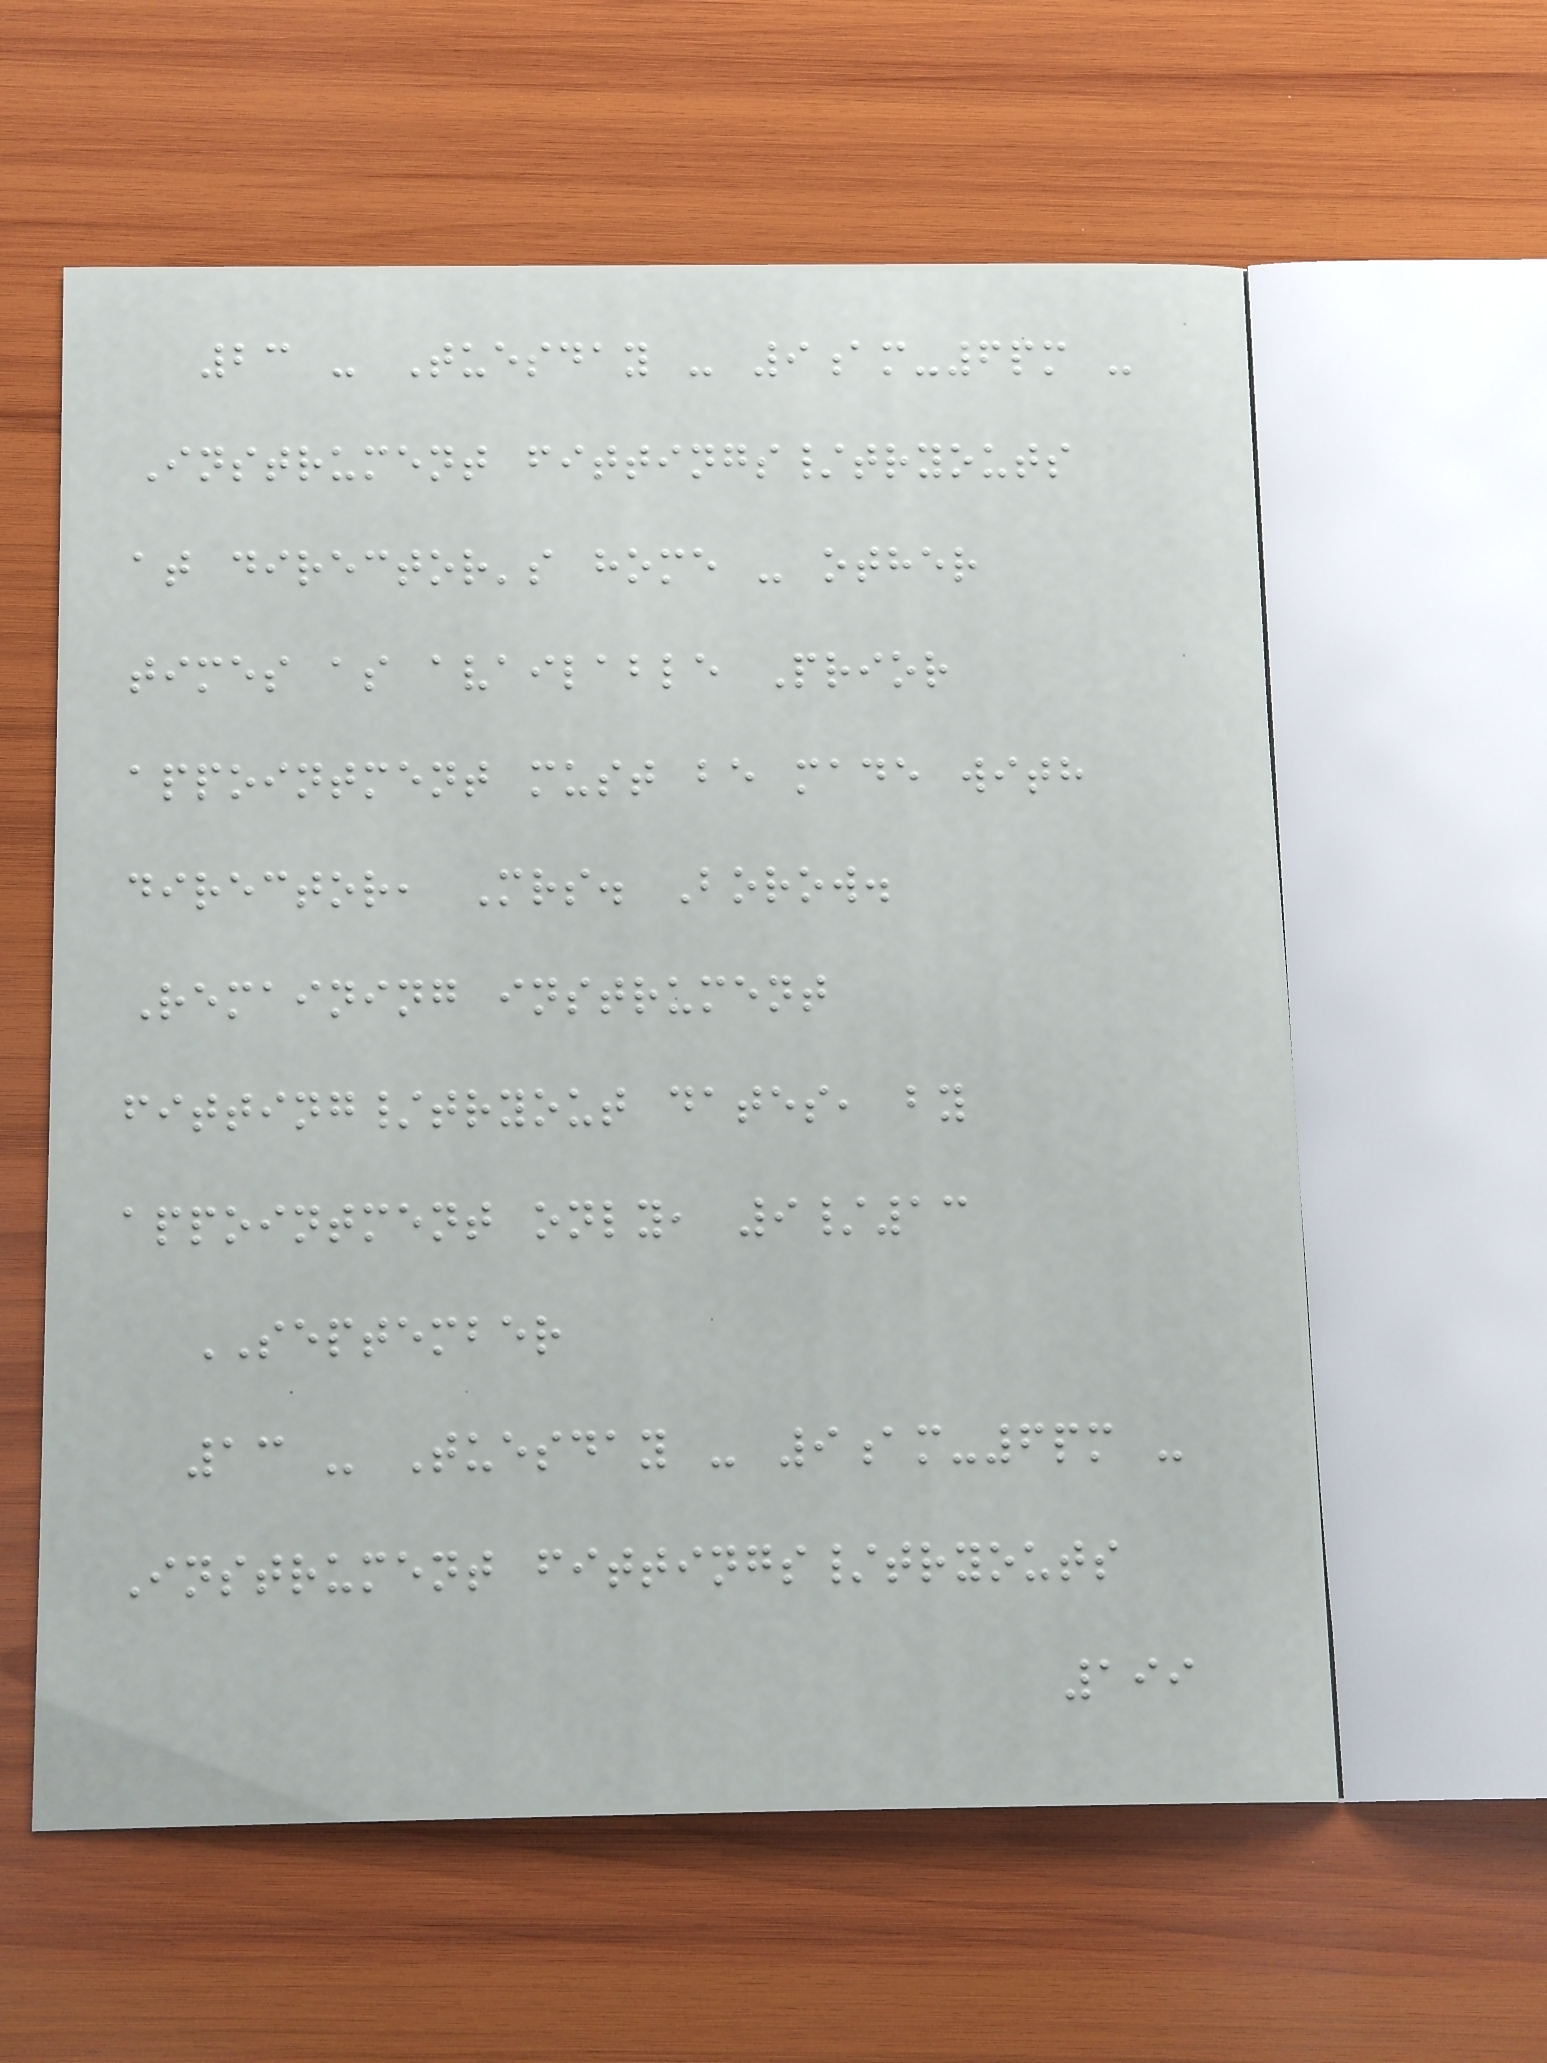23 - Tuesday - 9am-6pm -
Instrument fittings/tryouts
at director's home - other
times as available Prior
appointment must be made with
director, Mrs. Borow.
Remaining instrument
fitting/tryout dates, by
appointment only, 9/13
SEPTEMBER
13 - Tuesday - 9am-6pm -
Instrument fittings/tryouts
199
